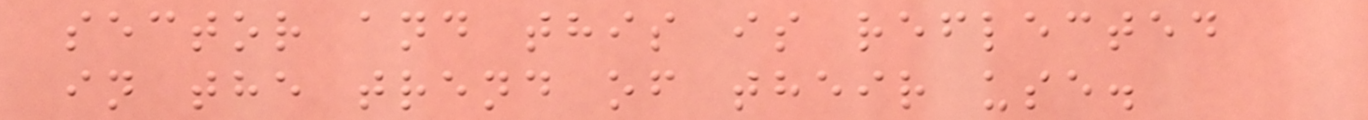sector and this is reflected
in the trend of their use.
